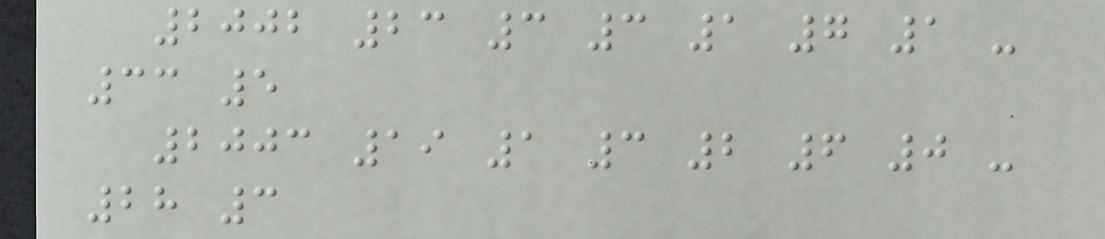2002 23 3 3 1 7 1 -
33 5
2003 19 1 3 2 6 0 -
28 3
